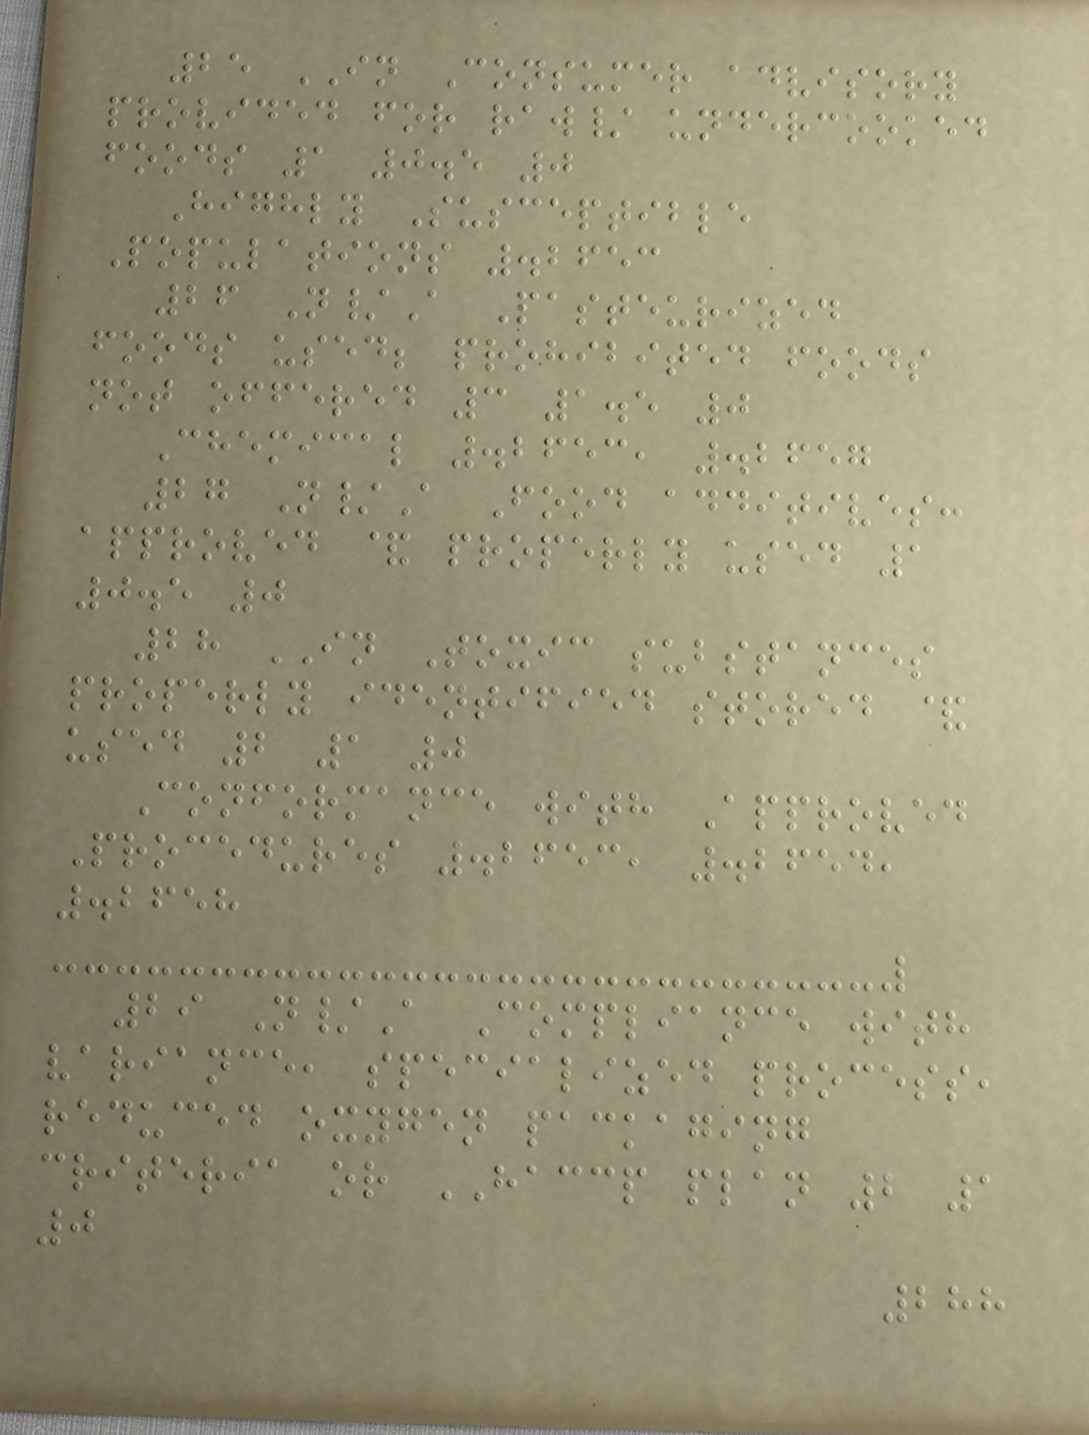25 IN Consumer advisory
provided for raw/ undercooked
foods 1 0.5 0
Highly Susceptible
Populations .2653
26 N/A Pasteurized
foods used; prohibited foods
not offered 3 1.5 0
Chemical .2653, .2657
27 N/A Food additives:
approved & properly used 1
0.5 0
28 IN Toxic substances
properly identified stored &
used 2 1 0
Conformance with Approved
Procedures .2653, .2654,
.2658
29 N/A Compliance with
variance, specialized process,
reduced oxygen packaging
criteria or HACCP plan 2 1
0
288
